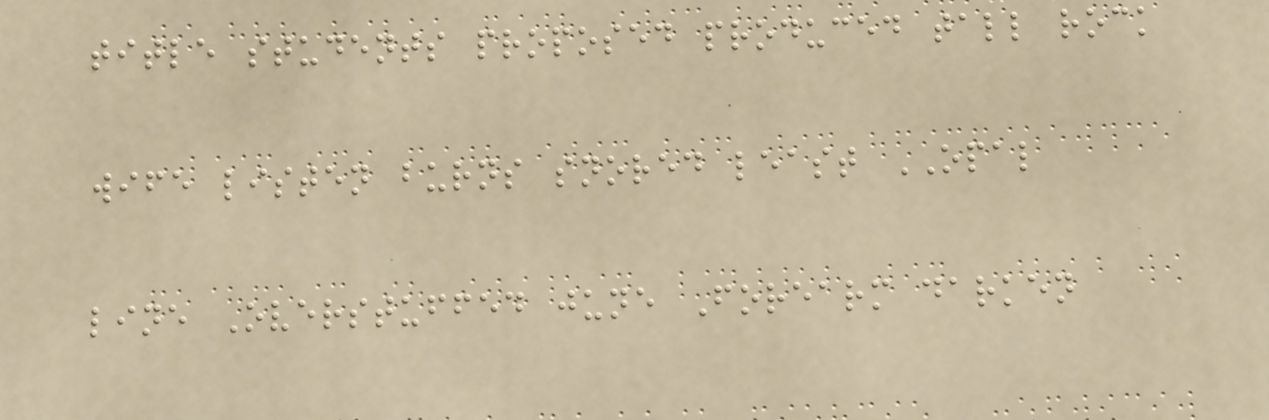title students proposed produced tall rock
wife listen burns snored least OPAL
line Overstuffed june Forearm darken
